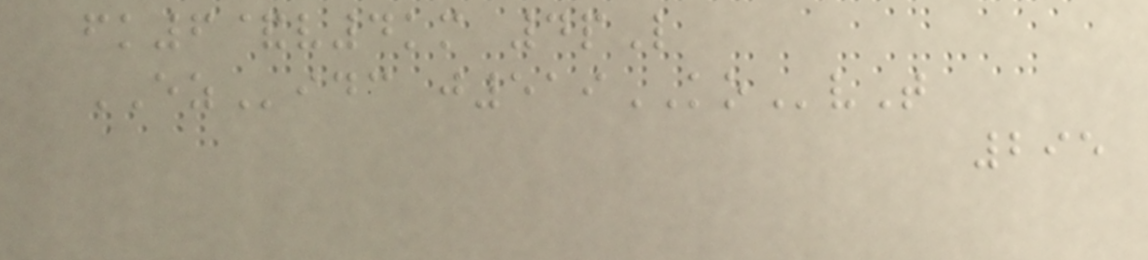fk6&v4km 4pL
EZidc j519KOvT
295
